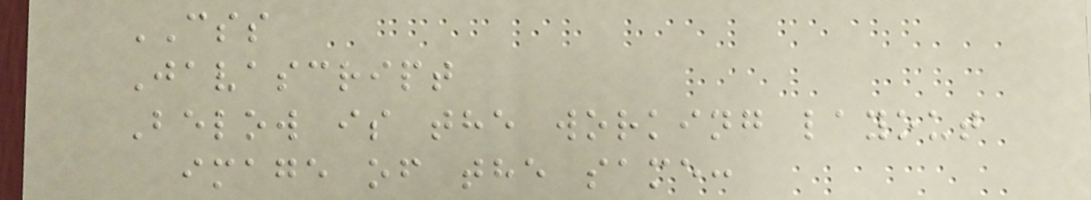CSS
Javascript
Below is the working layout
image of the same:
